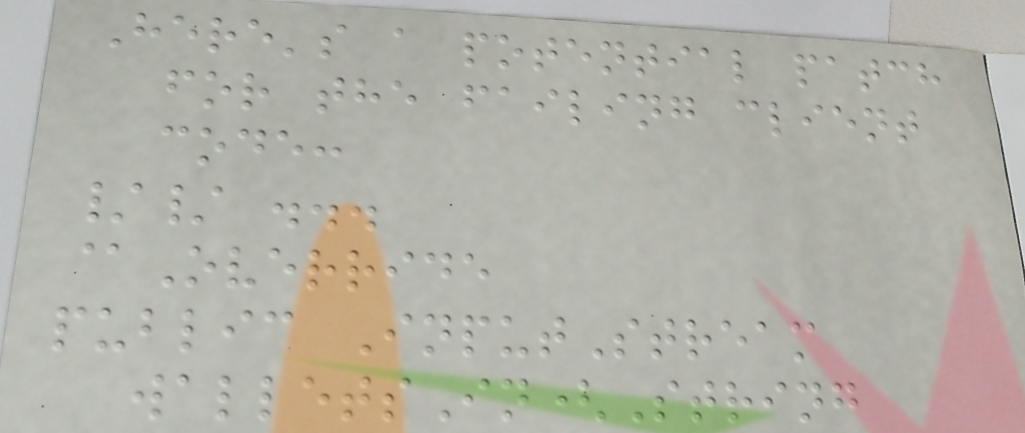Here's a potential patch
for the failing client
code:
// ...
@Override
public InputStream
walletsIn(String
